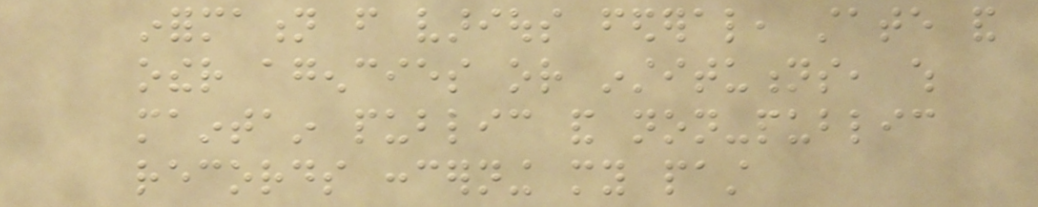information from various federal, state and
other agencies or institutions, which
maintain public and non-public
records concerning my past
